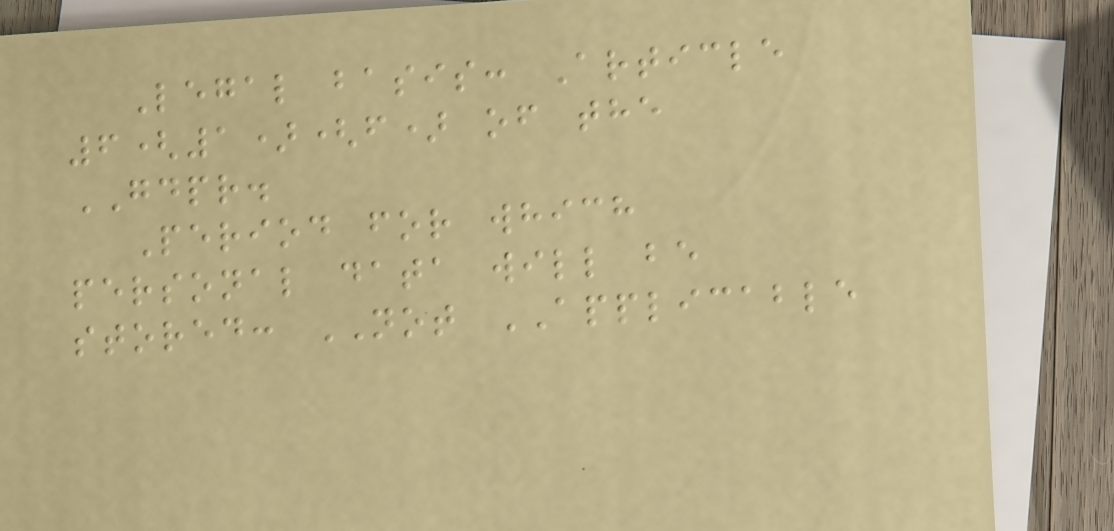Legal basis: Article
6(1)(f) of the
GDPR.
Period for which
personal data will be
stored: NOT APPLICABLE
